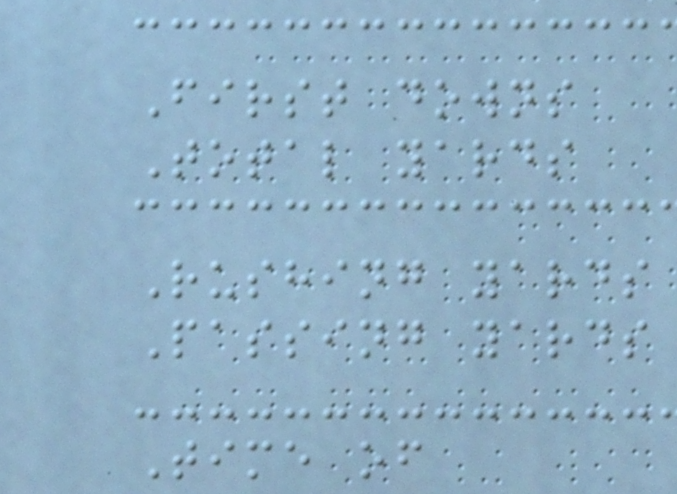First downs
Total yards
Rushing yards
Passing yards
Time of
